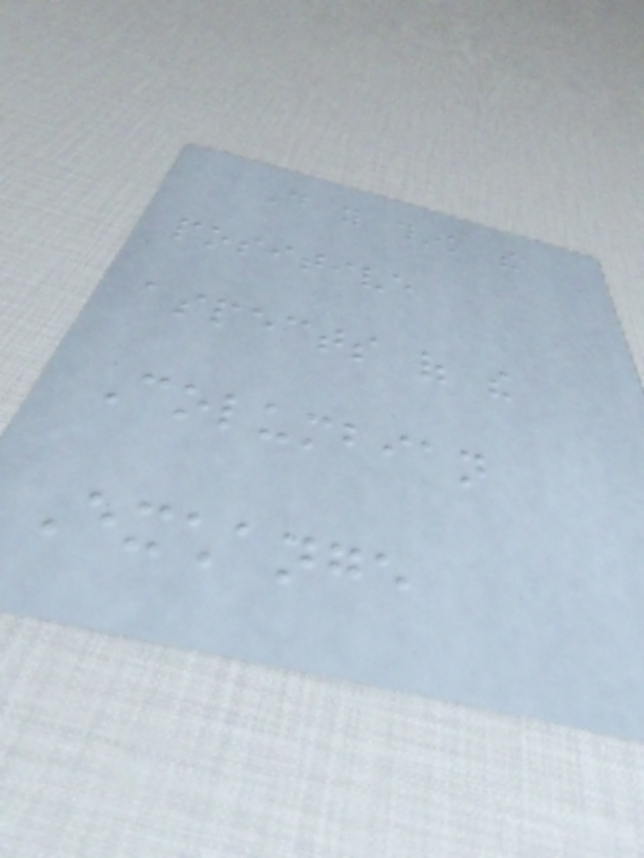Do you think the
positive
aspects of the
Columbian
Exchange
